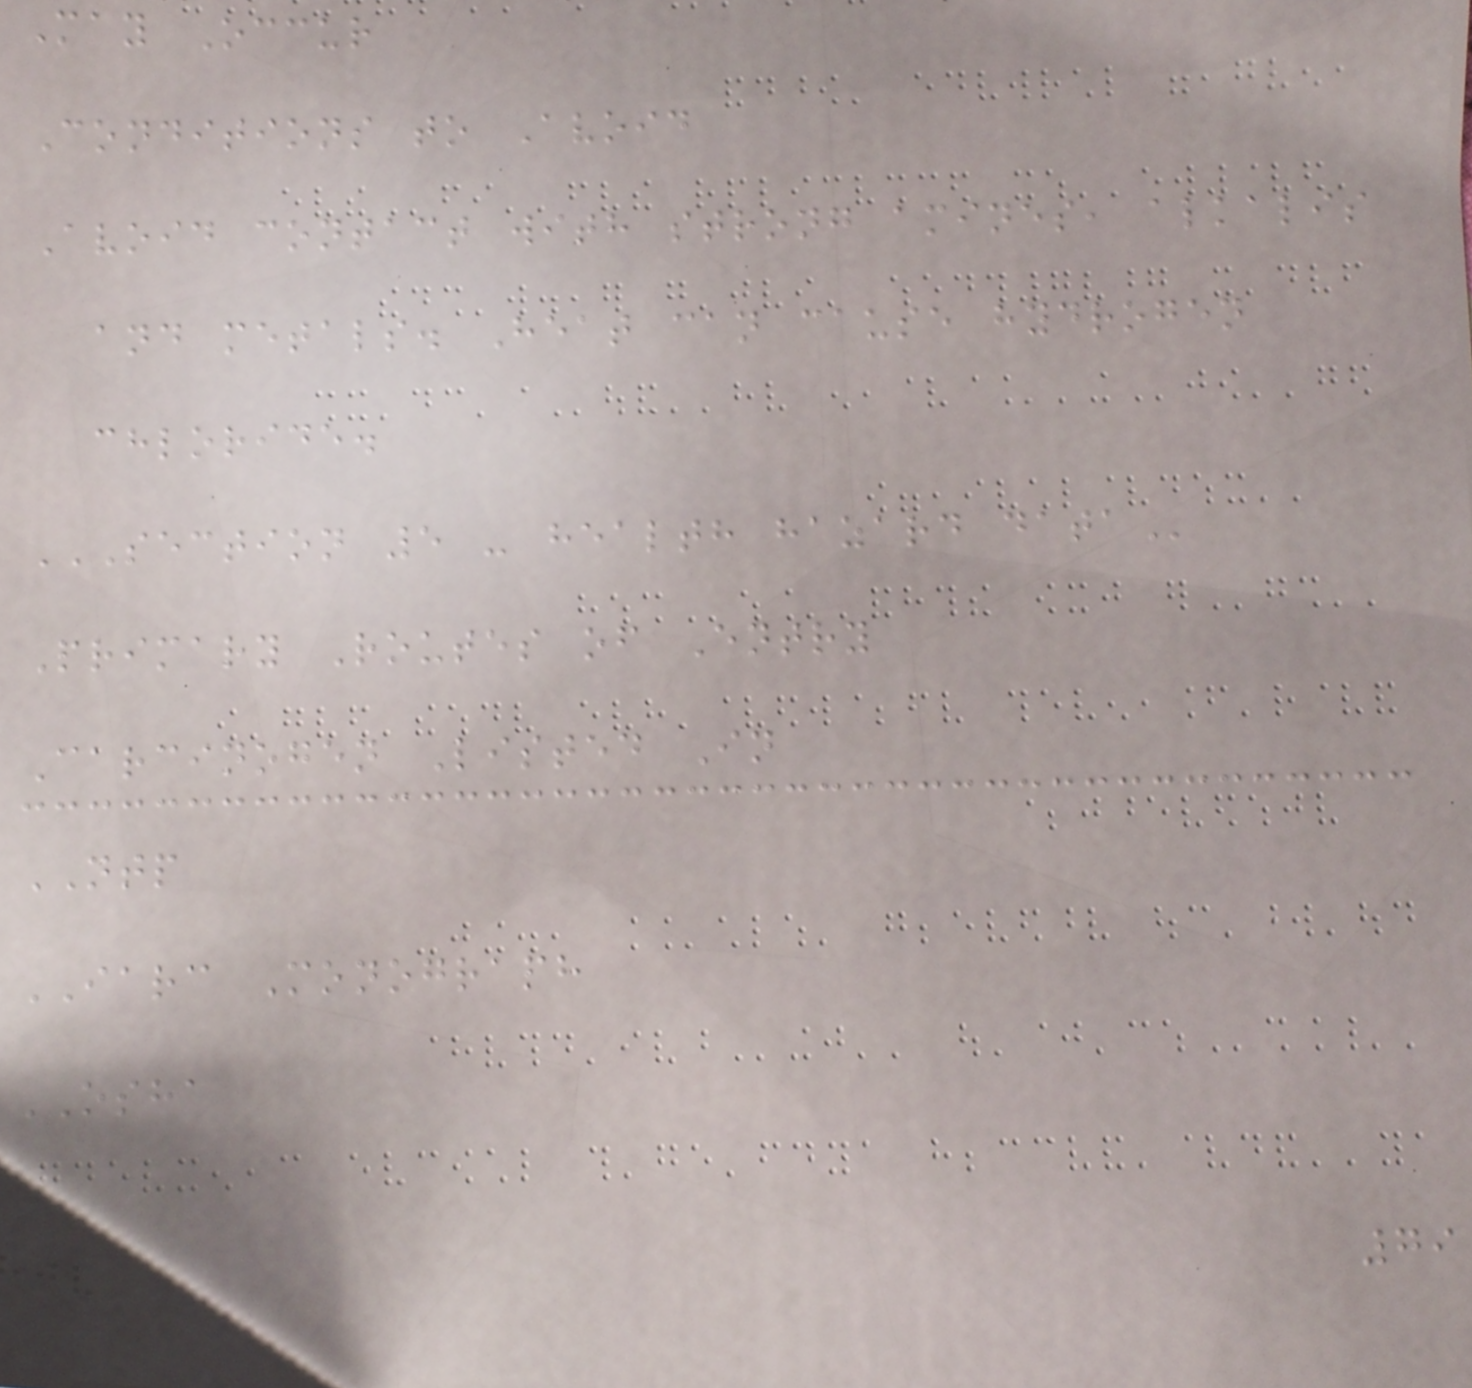May Occur
Conditions to Avoid
Avoid contact with strong amines, alkalis
and metals. Heat can cause hydrogen
chloride.
SECTION 5 - HEALTH HAZARD DATA
Primary Routes of Entry
Carcinogen Listed In
NTP
IARC Monograph
OSHA
79
